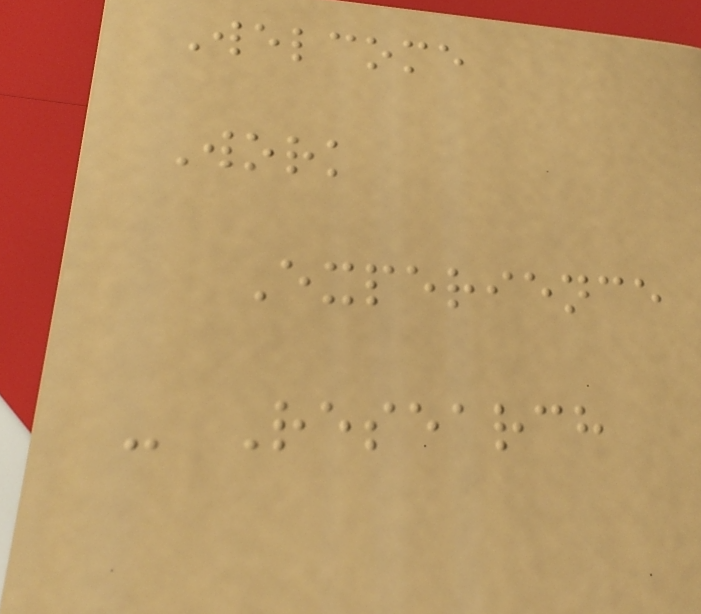Welcome
Work
Experience
- Research
